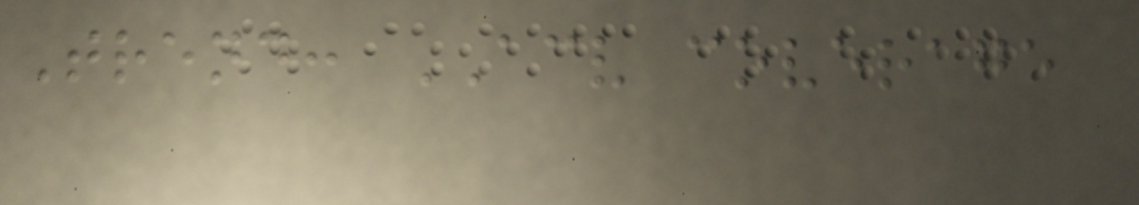Trend: ACV coverage
